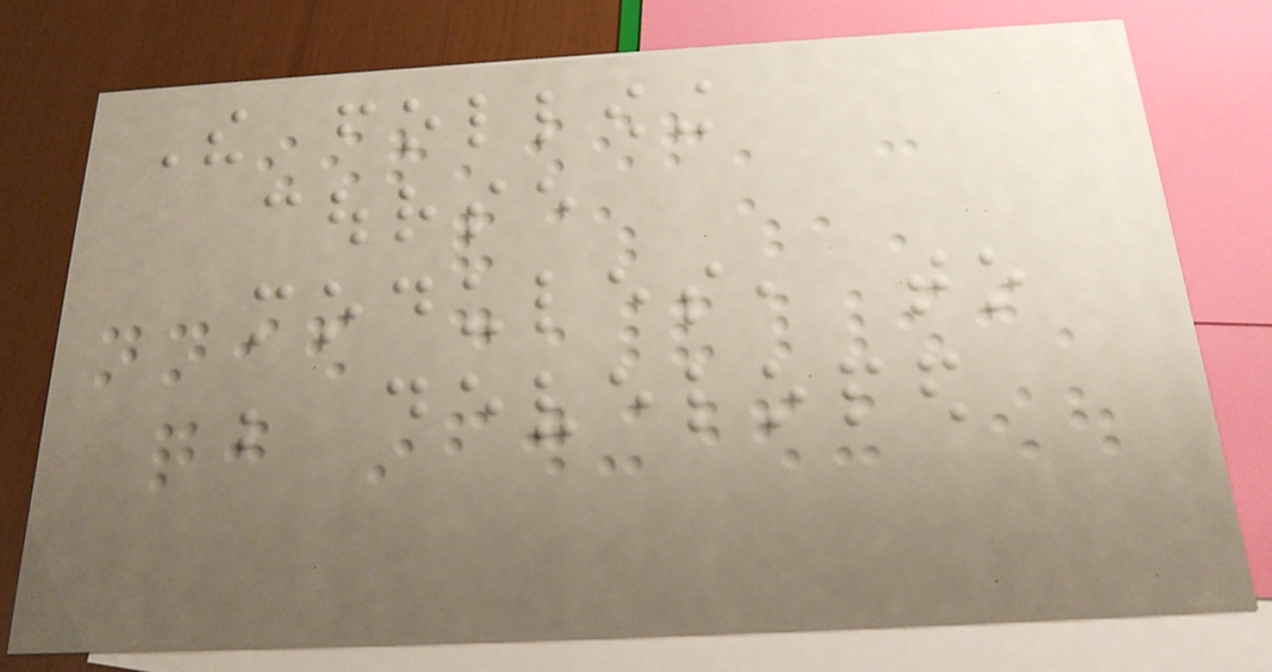The following
course
modules, to
be developed
